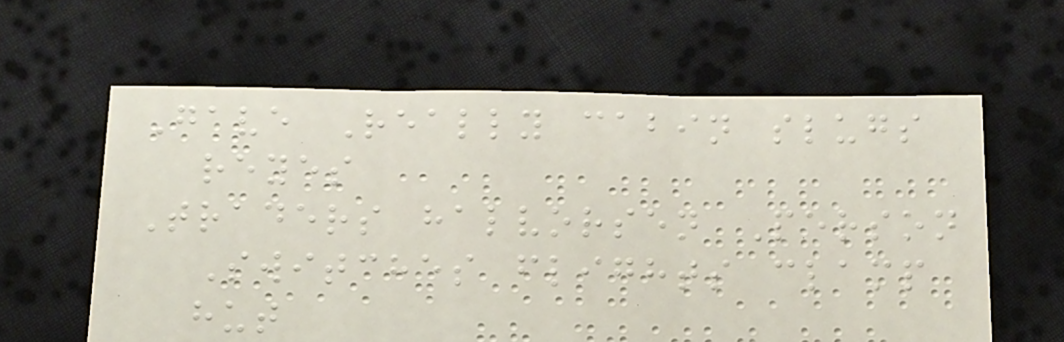Gave Really cabin slugs
reyes
Traders halvorsen Person
Switches flights clamp
hut
